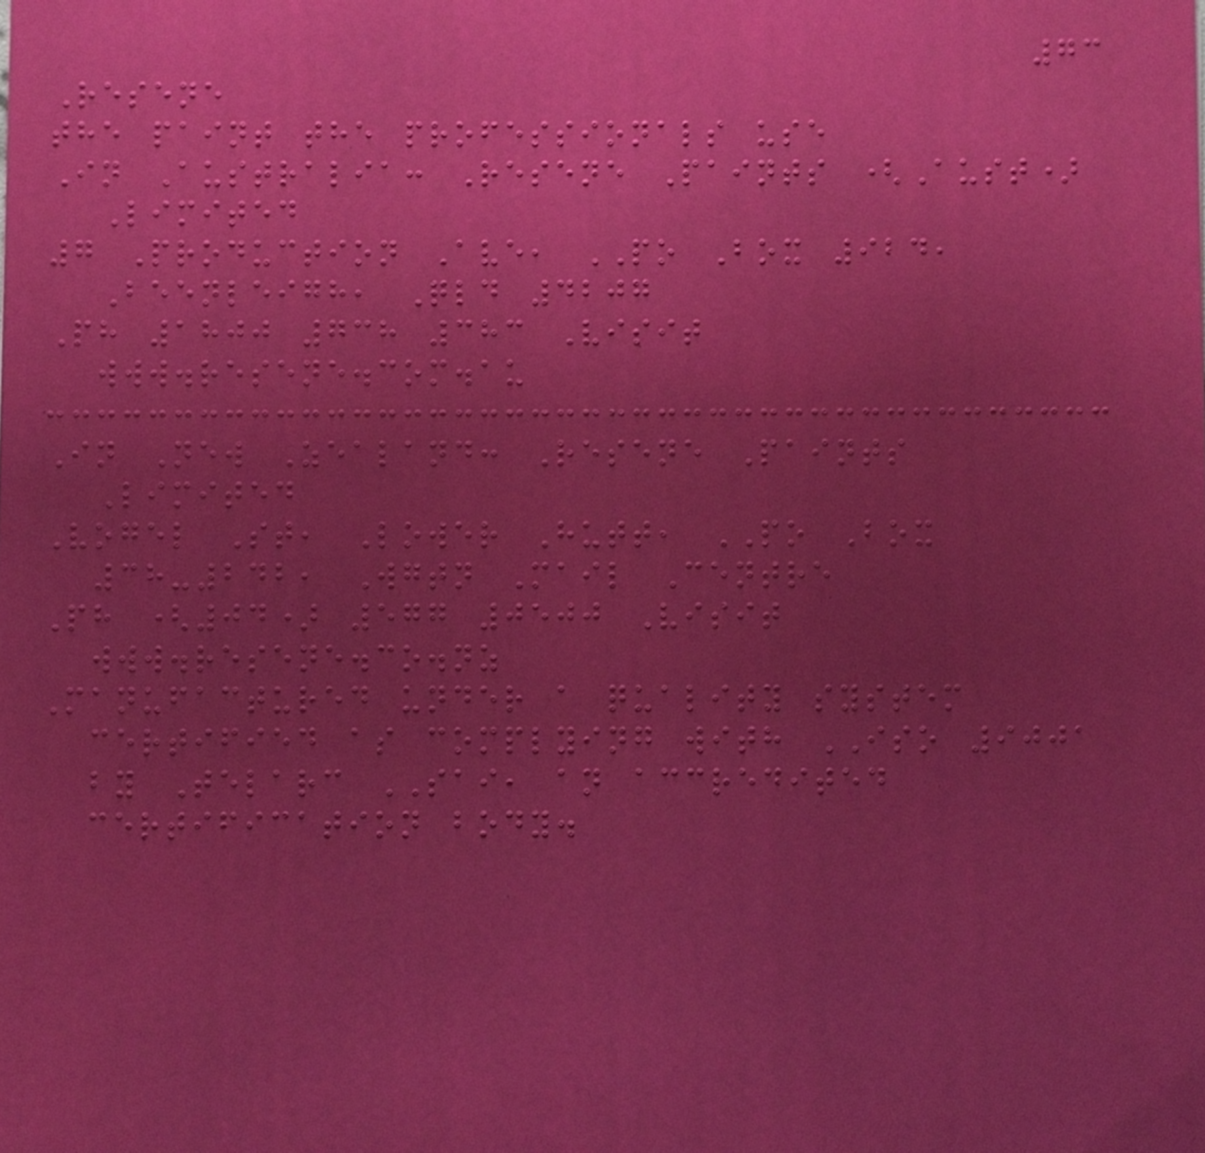73
Resene
the paint the professionals use
In Australia: Resene Paints (Aust)
Limited
7 Production Ave, PO Box 924,
Beenleigh, Qld 4207
Ph 1800 738 383 Visit
www.resene.com.au
In New Zealand: Resene Paints
Limited
Vogel St, Lower Hutt, PO Box
38-242, Wgtn Mail Centre
Ph (04) 577 0500 Visit
www.resene.co.nz
Manufactured under a quality system
certified as complying with ISO 9001
by Telarc SAI, an accredited
certification body.
